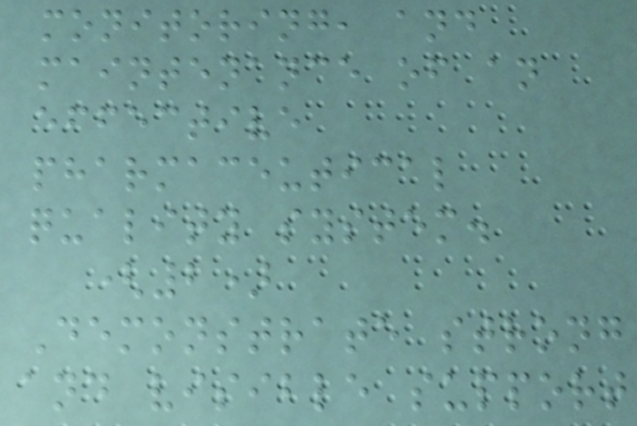monitoring, and
maintenance of an
effective
pharmaceutical
quality system.
(2)
Demonstrate strong
and visible support
